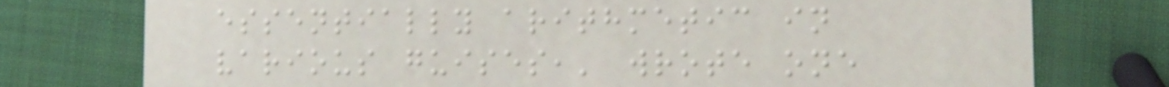essentially arithmetic in
various guises,' wrote one
